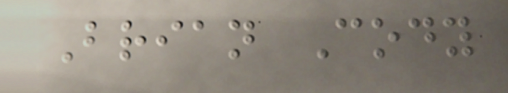Brian Cody
